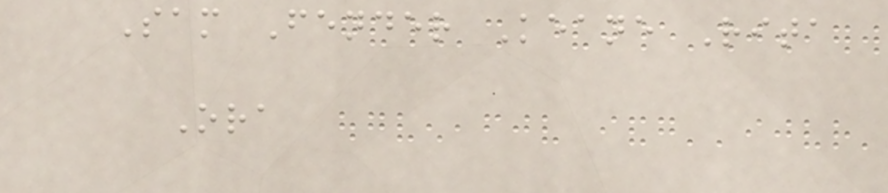Sam Fender Keane Rita
Ora
